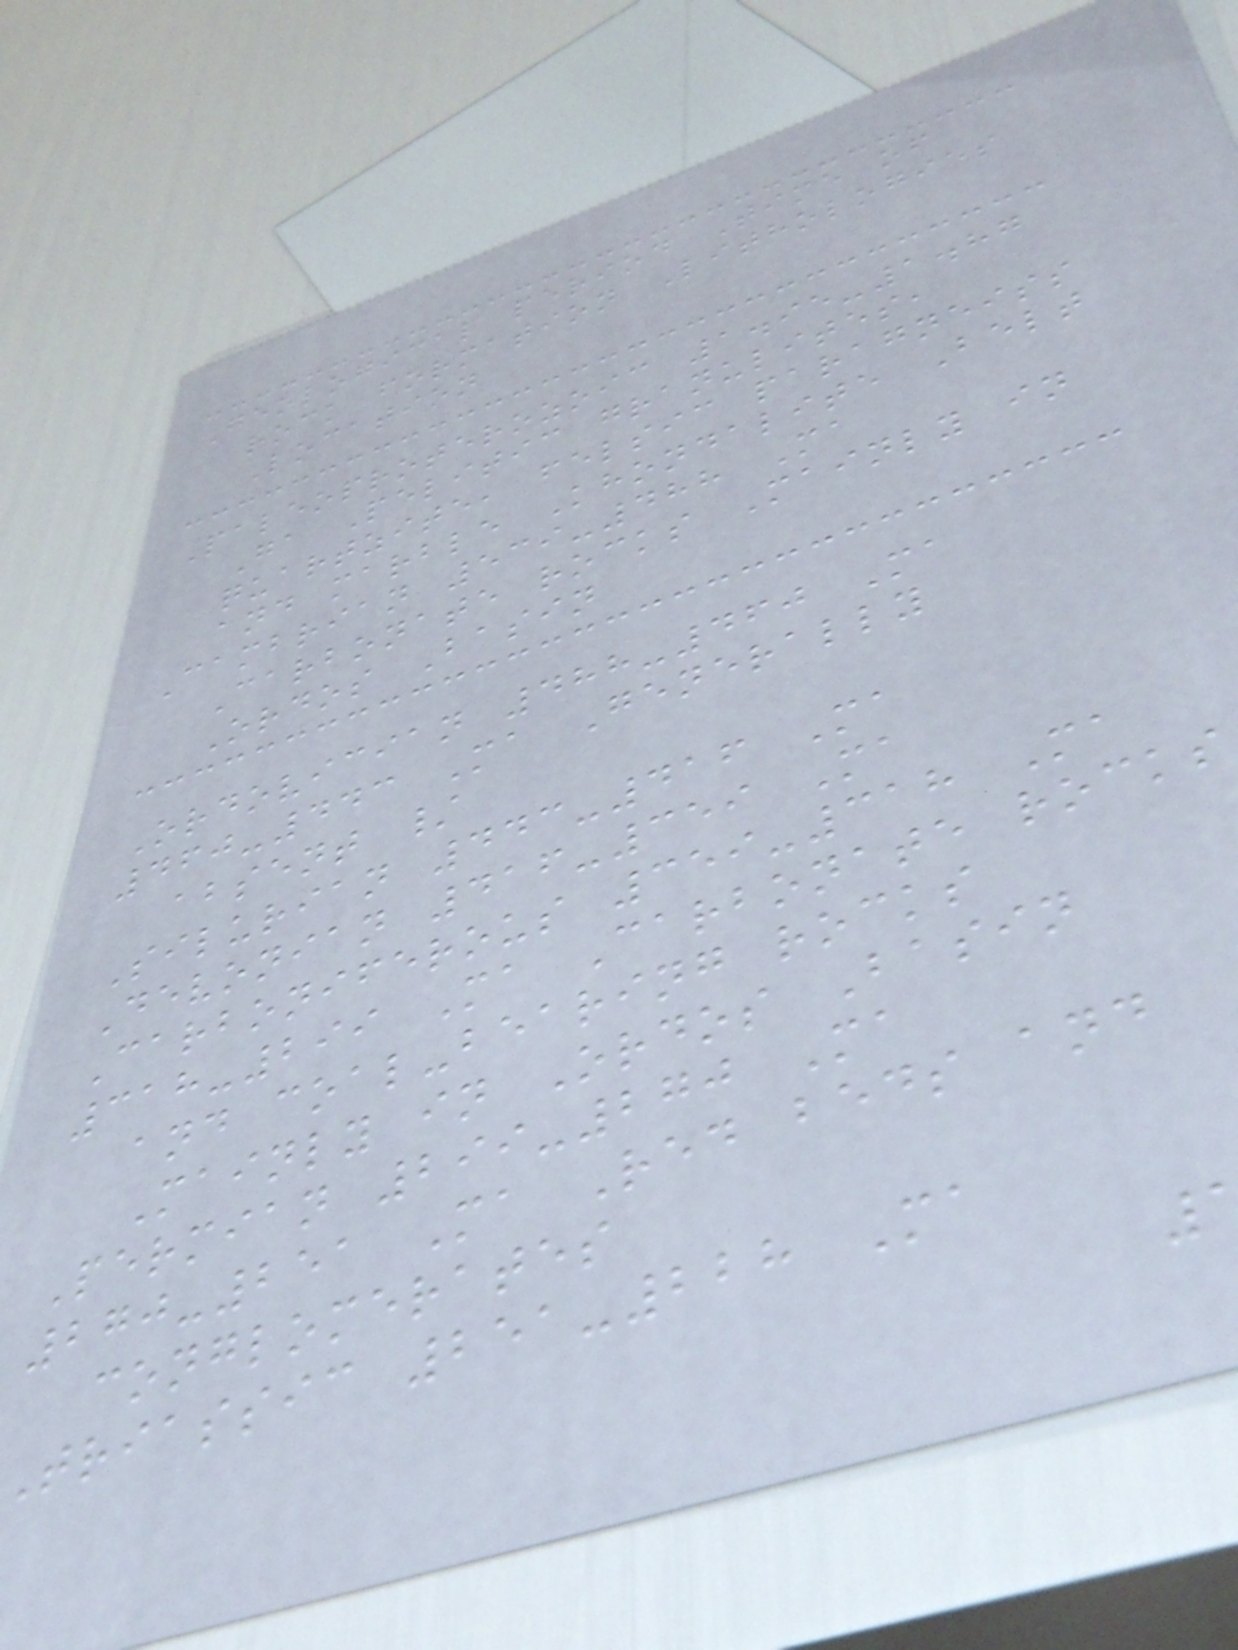Geological period Time of
rock formation Lithologies
Location
Paleoproterozoic 1.95-1.87
Ga Pelitic granulites,
quartzite, felsic paragneiss
and marble Khondalite Belt
Cambrian 539-488 Ma
Carbonate rocks Mainly in
Ordos Basin
Ordovician 488-460 Ma
460-443 Ma Generally
absent /
Silurian 443-416 Ma
Devonian 416-359 Ma
Carboniferous 359-318 Ma
318-299 Ma Carbonate rocks
and coal-bearing rocks
Mainly in Ordos Basin
Permian 299-270 Ma
270-251 Ma Red beds and
conglomerates
triassic 251-228 Ma
